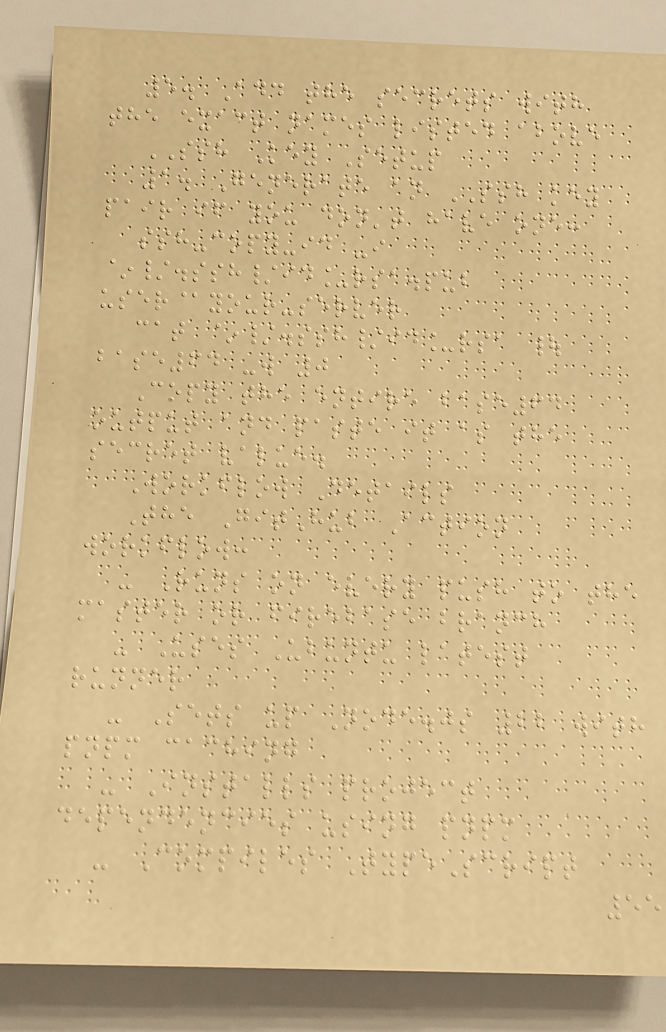5. Add the secrets with
the exact names listed above
SSH Key Setup
1. Generate an SSH key
pair if you don't have one:
ssh-copy-id -i
~/.ssh/id_rsa.pub
user@your-server
cat ~/.ssh/id_rsa |
base64 -w 0
Copy the entire base64
output and paste it as the
secret value.
Workflow Details
The GitHub Action
workflow:
- Runs on every push to the
master or firebase branch
- Uses Ubuntu latest
runner
- Sets up Node.js 22 with
pnpm caching
- Installs project
dependencies using pnpm
- Compiles TypeScript
55
